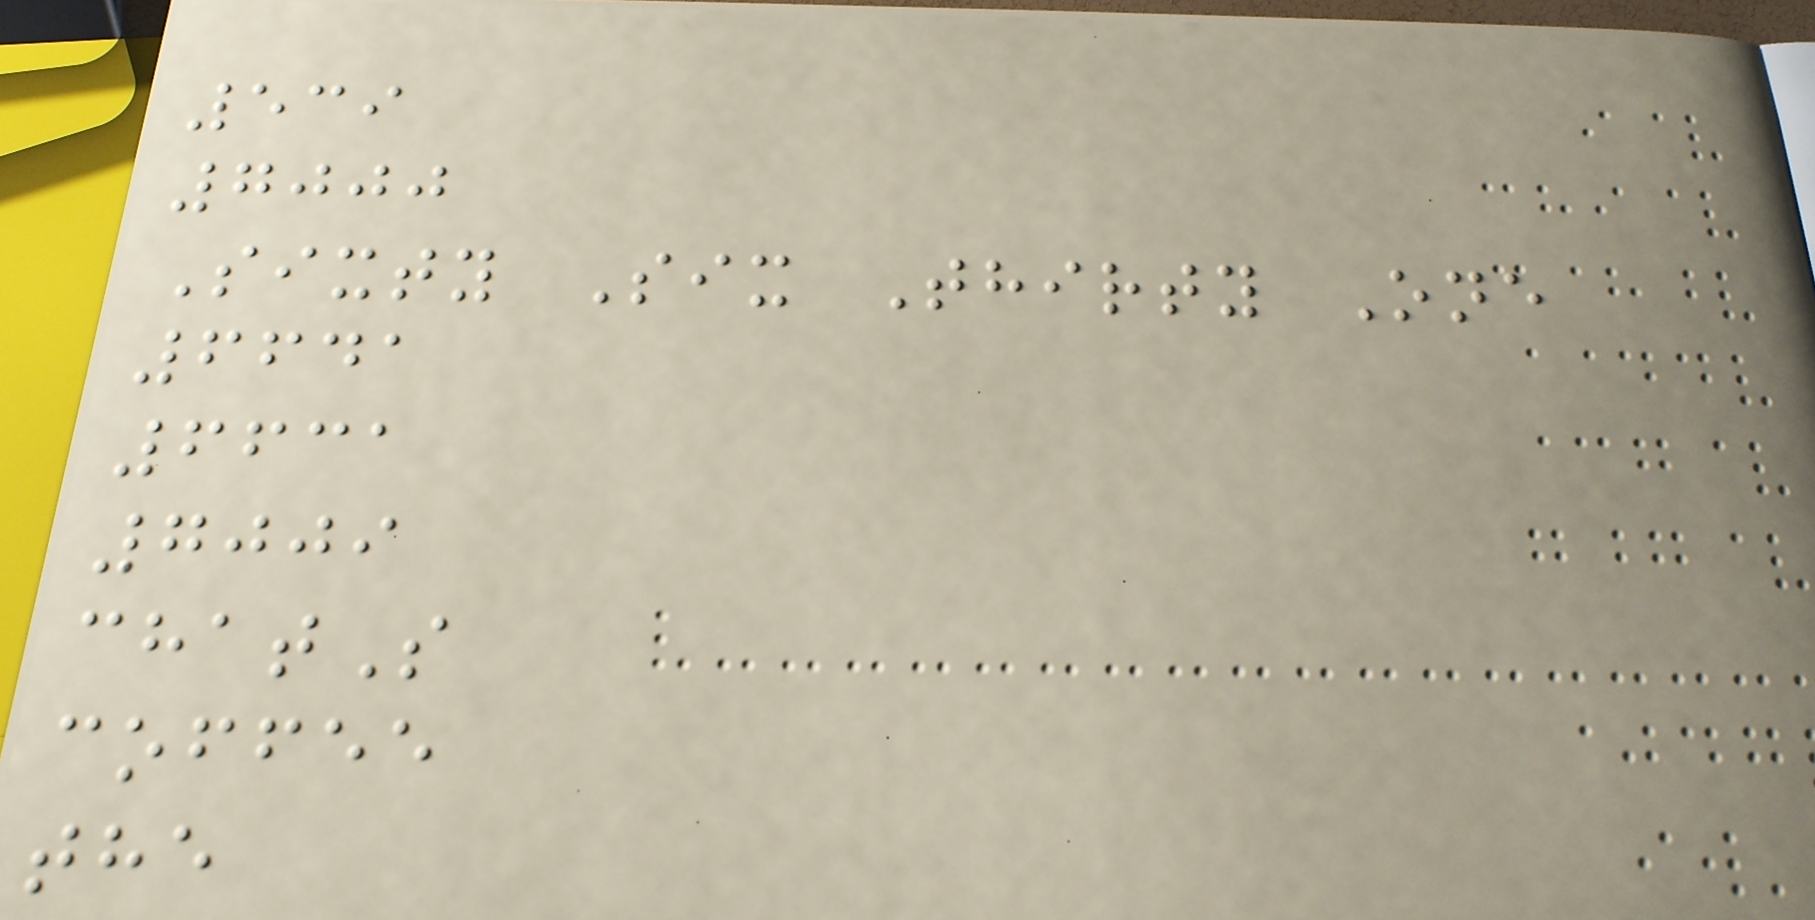539
7000
Sixty Six Thirty One
6641
6631
7009
chatS
coffee
the
